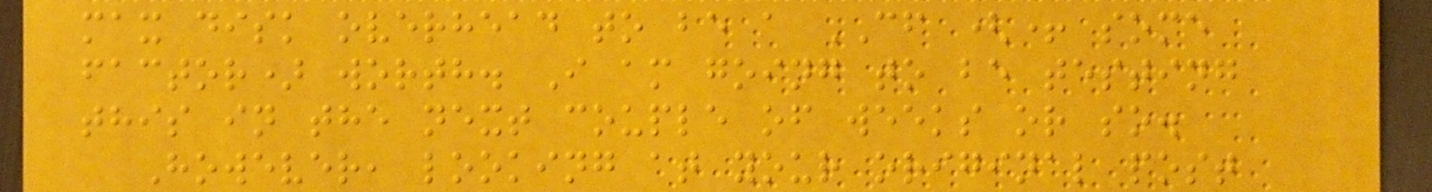max disk overhead to be a CF (+ some
factor) worth. I am going to be testing
this in the next couple of weeks or so.
However, looking at your original post
